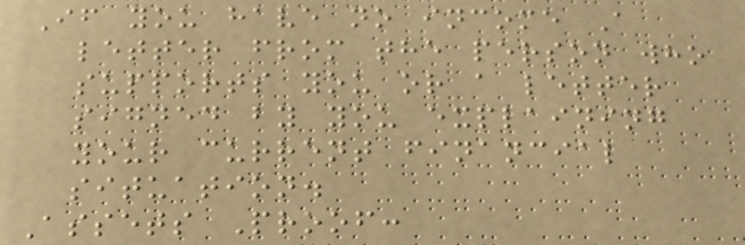If you have no income A
letter from the person who
supports you or a letter
signed by you explaining
your current financial
situation.
Assets Proof:
